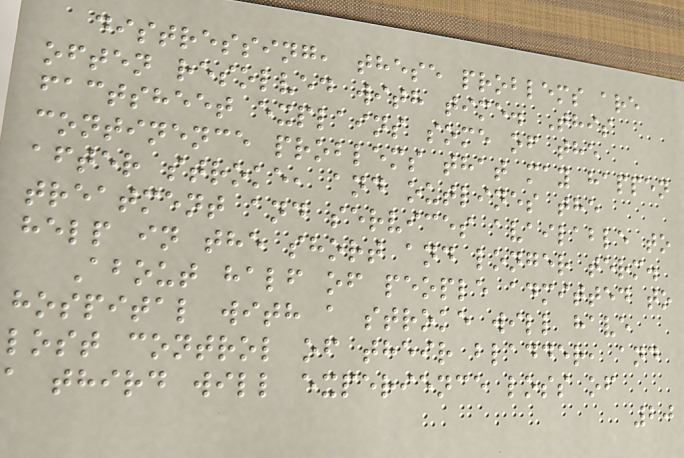distressing, these problems are
often resolved with time. This
factsheet explains some of the
continence problems that may happen
after stroke, and outlines the
treatment and services available to
help in the short and longer term.
About half of people admitted to
hospital with a stroke will have
lost control of their bladder, and
a third will experience loss of
20
